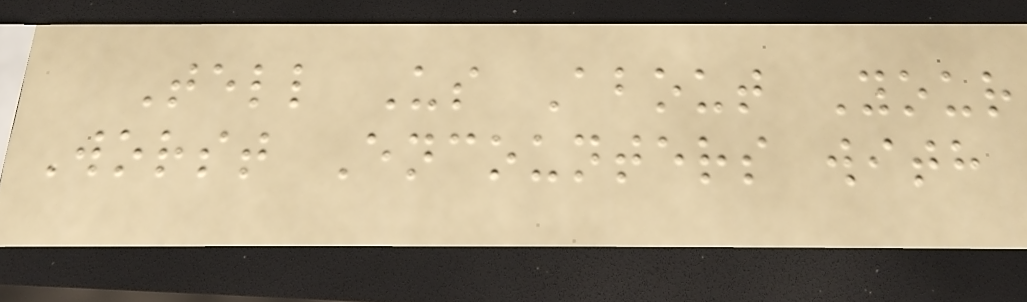Tell Us About Your
Worst Encounters with
